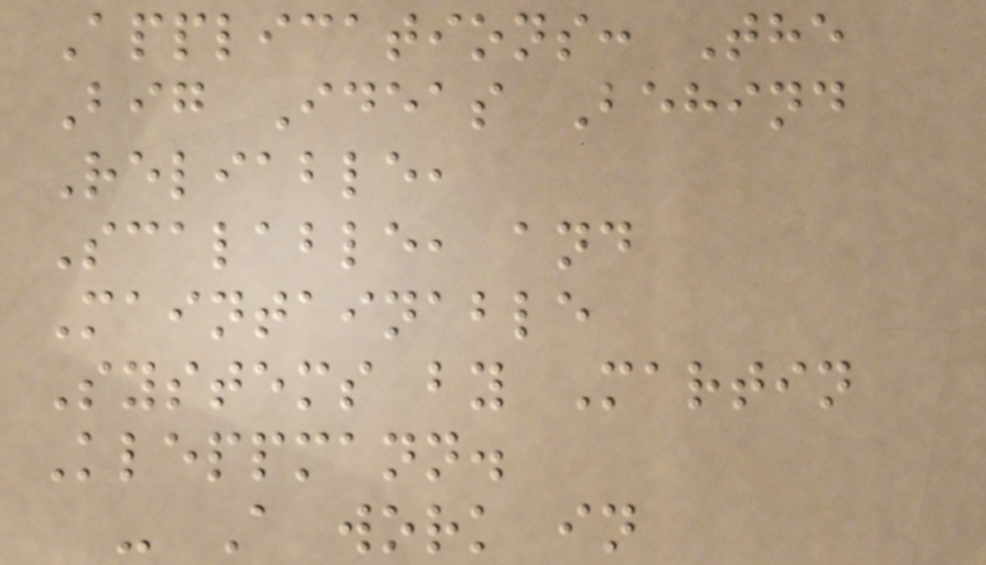Applications: The
Big Ideas Behind
Reliable,
Scalable, and
Maintainable
Systems by Martin
Kleppmann.
- A work in
